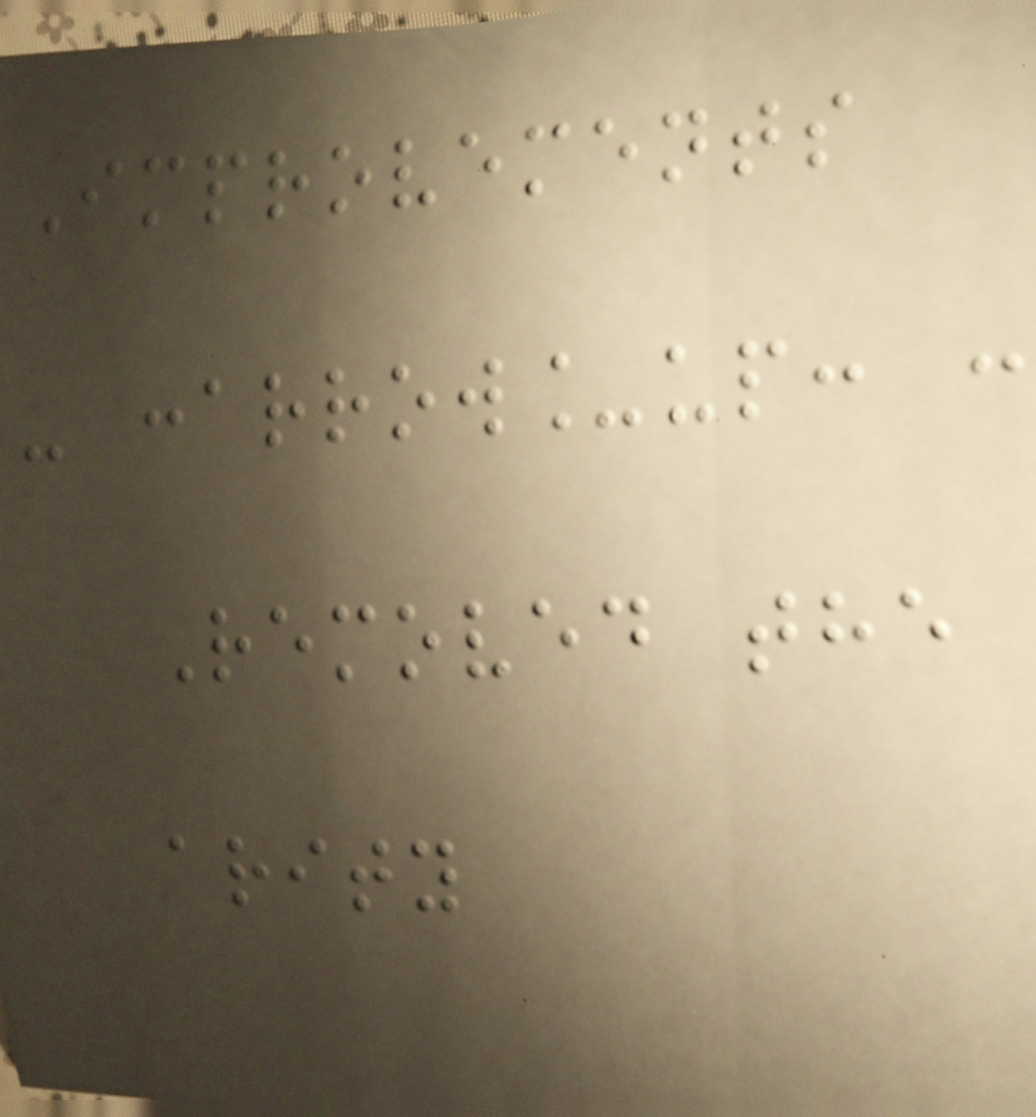Improvements
- :arrow_up: :
Removed the
arity
